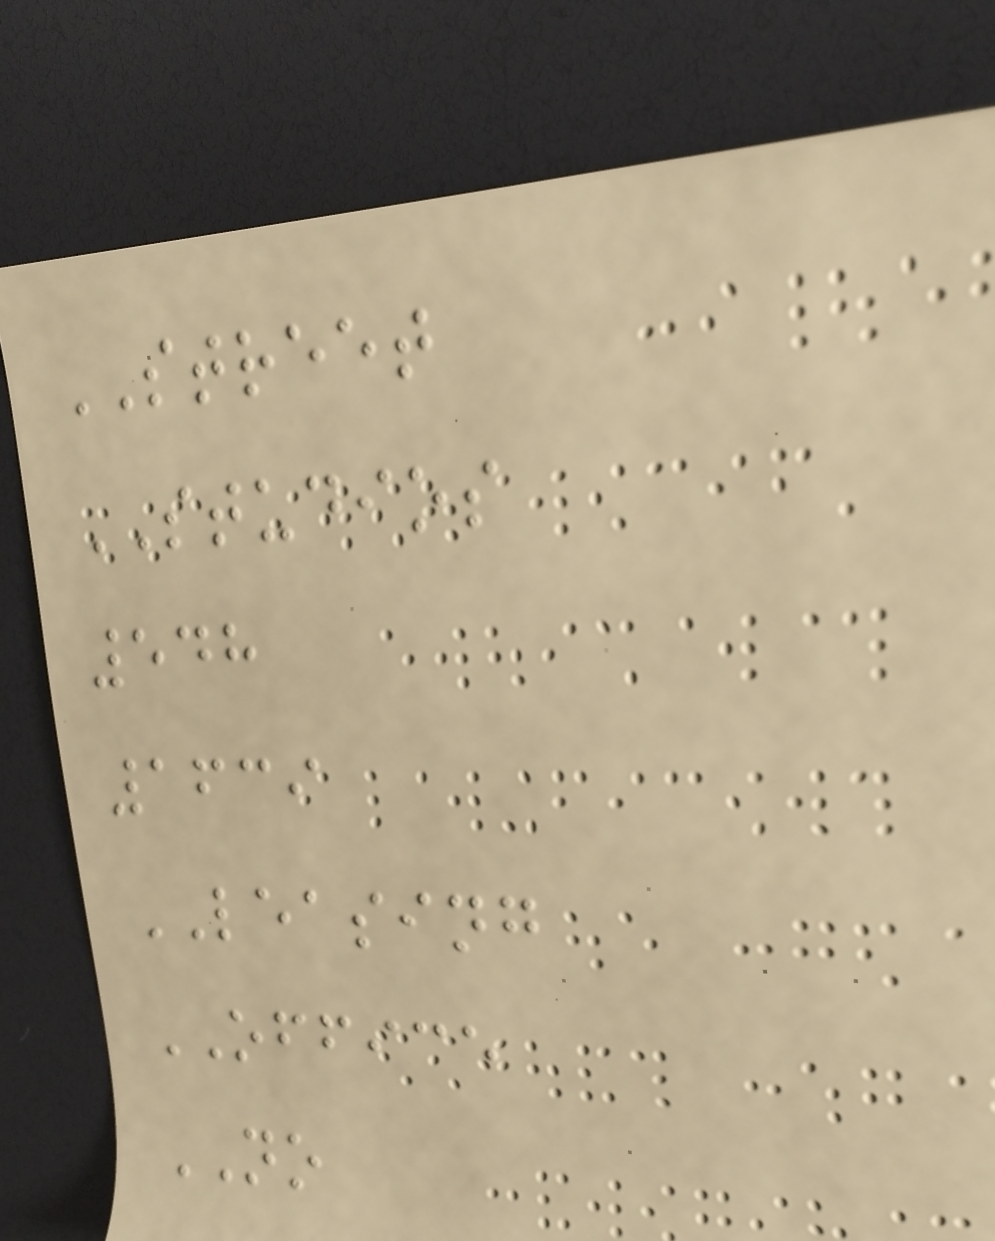STREET
STUDIOS
548
1639
LEASING
OFFICE
NO
